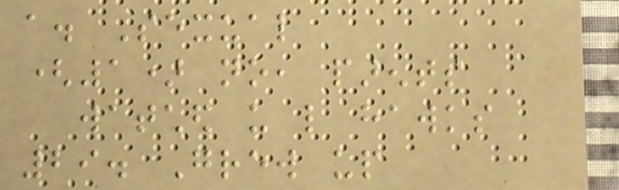a. Sexual
(1) no, parents
watched us like hawks
29. Grew up
